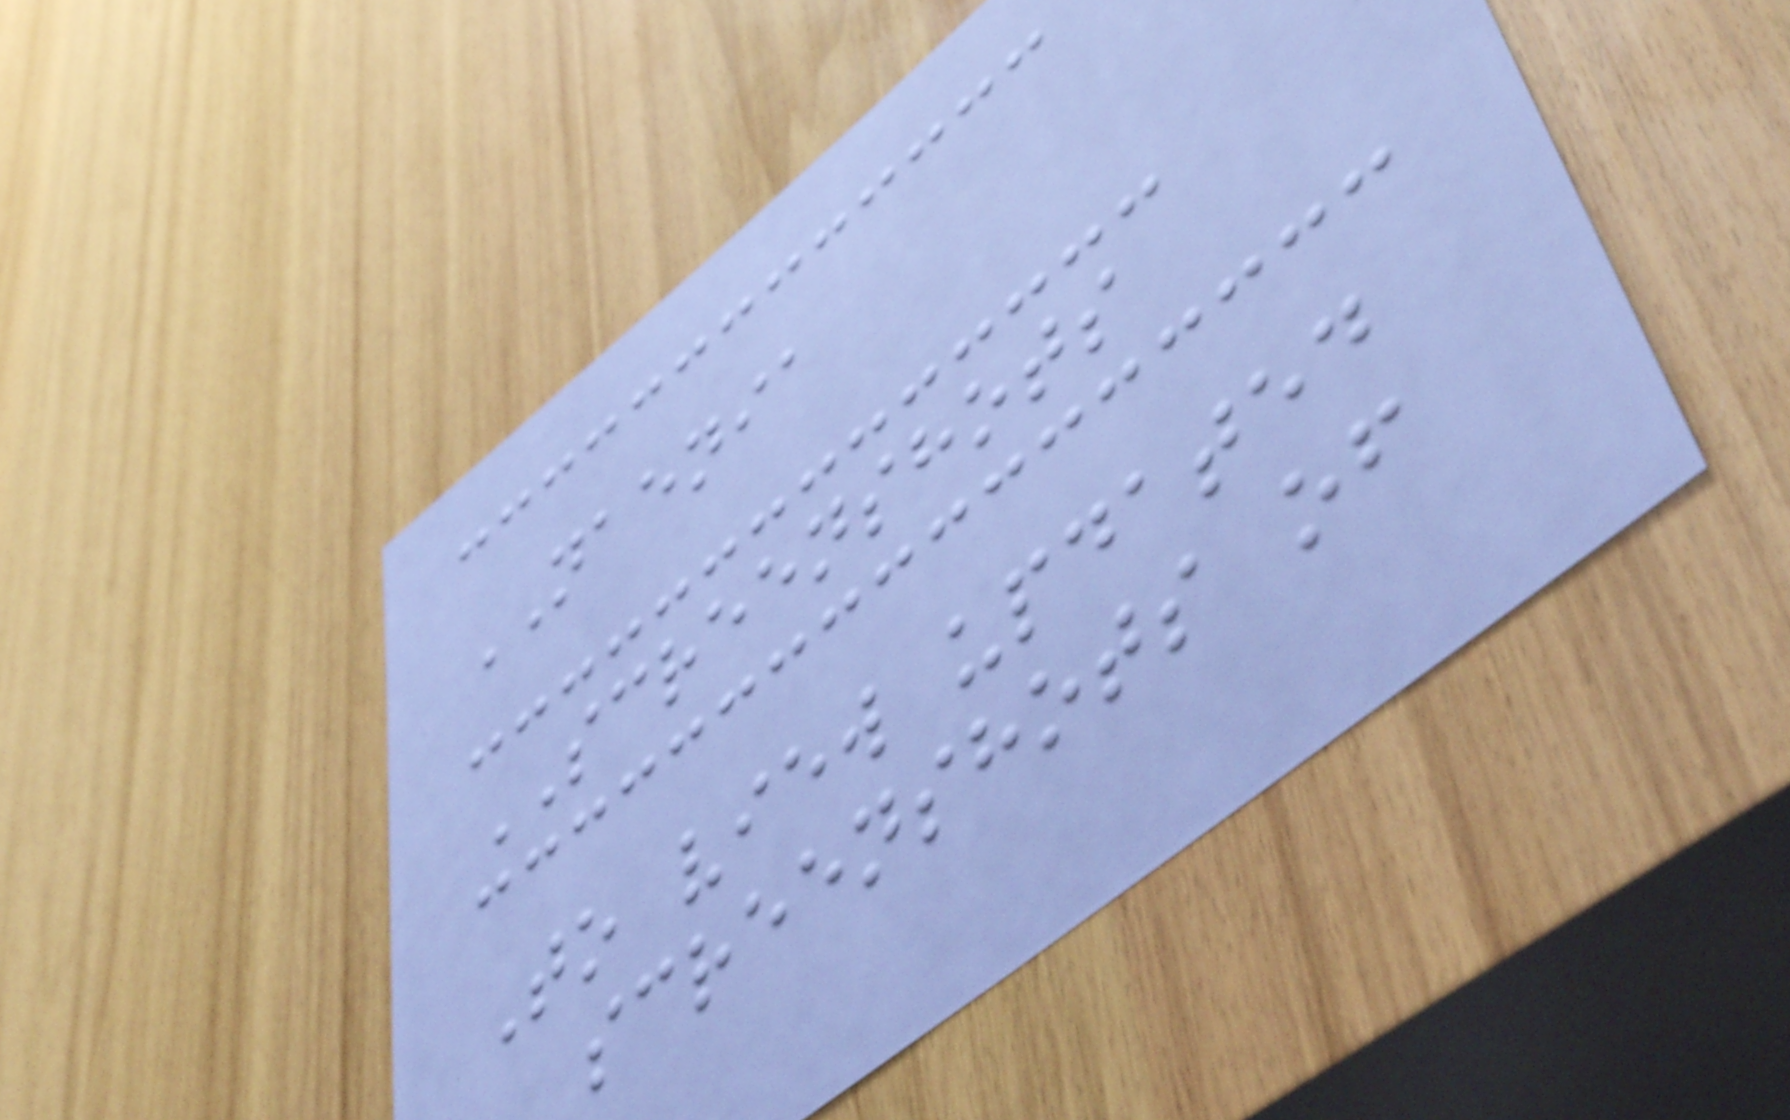NAENIA
SCREENSHOTS
To view updated
screenshots of
